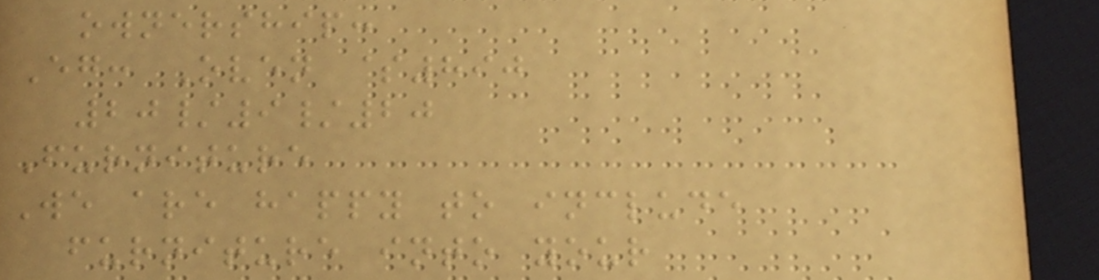ownership:
Eg: Oven $890
20/9/20
Furniture
We are happy to include
furniture into your
